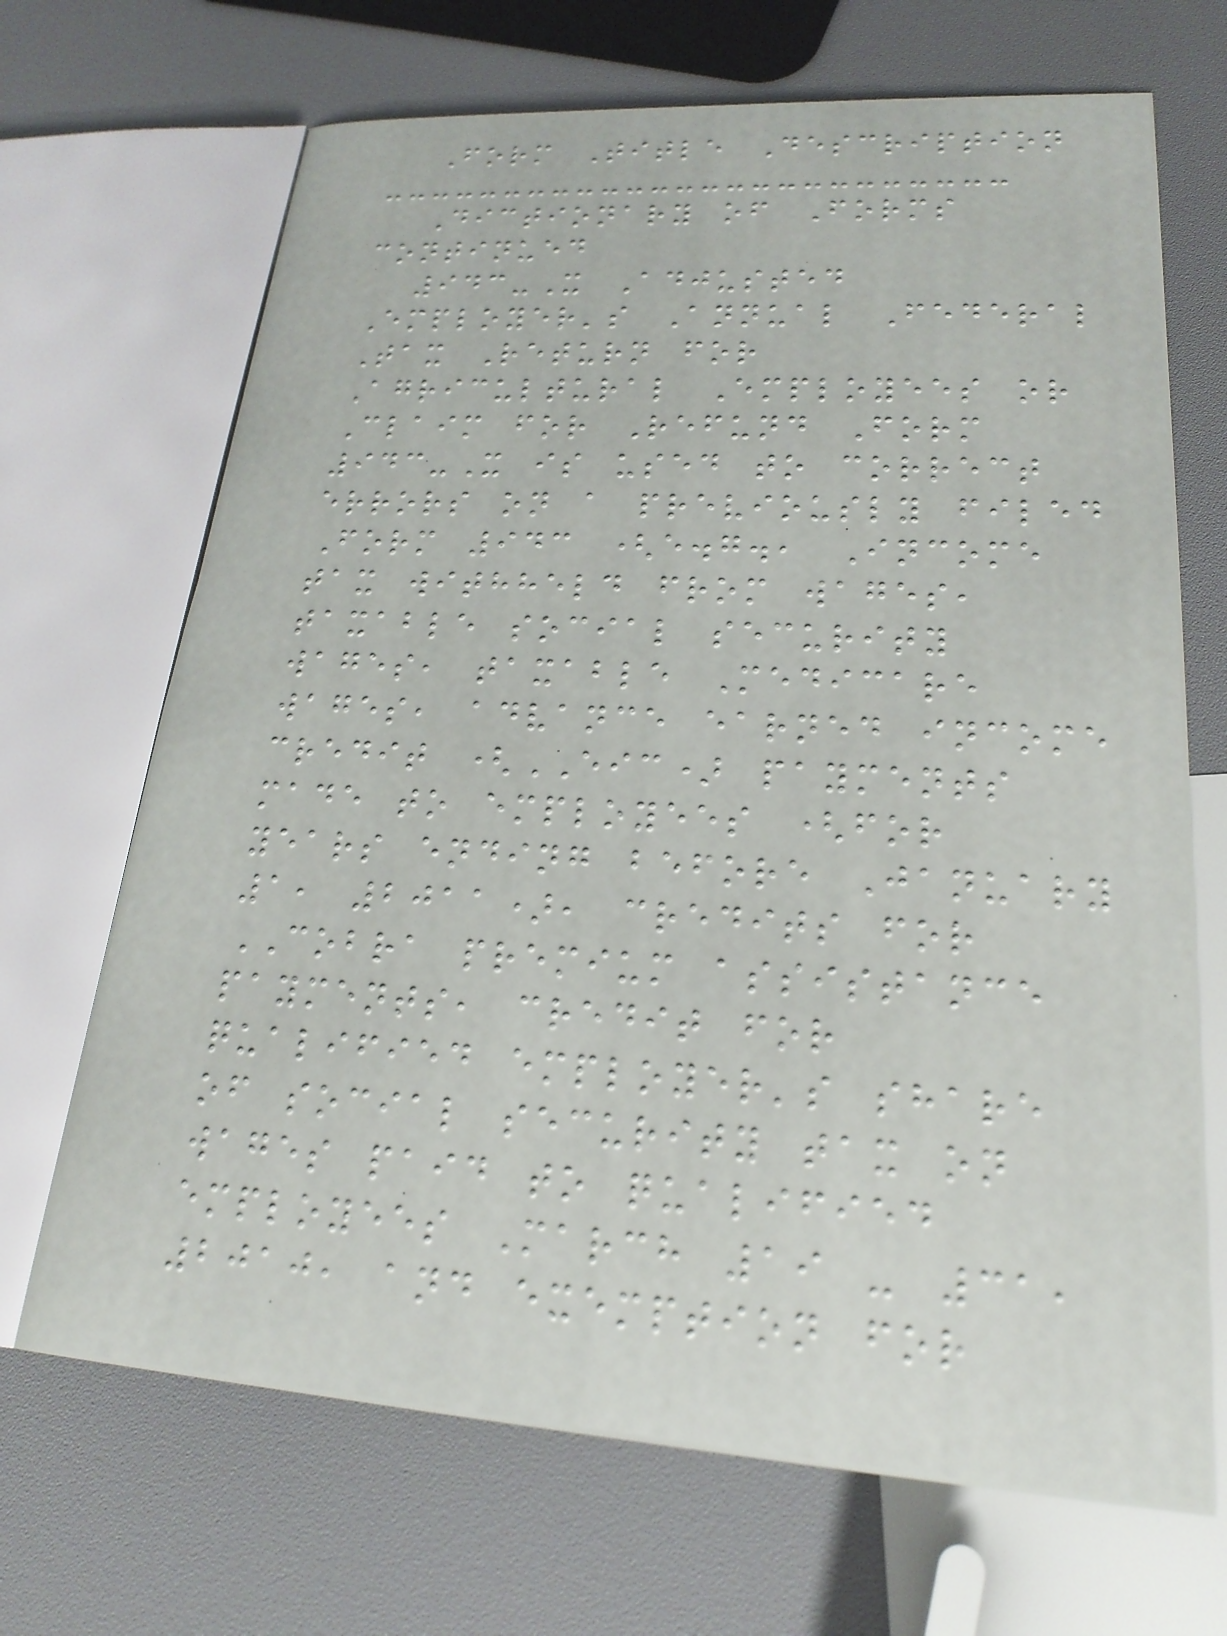Form Title Description
Dictionary of Forms
continued
943-X Adjusted
Employer's Annual Federal
Tax Return for
Agricultural Employees or
Claim for Refund Form
943-X is used to correct
errors on a previously filed
Form 943 (e.g., Income
tax withheld from wages,
taxable social security
wages, taxable Medicare
wages, advance earned income
credit (EIC) payments
made to employees (for
years ending before January
1, 2011), credits for
COBRA premium assistance
payments, credit for
qualified employer's share
of social security tax on
wages paid to qualified
employees March 19 - 31,
2010, and exemption for
